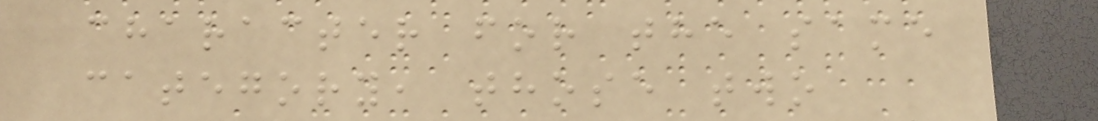character for the same
category, those two
